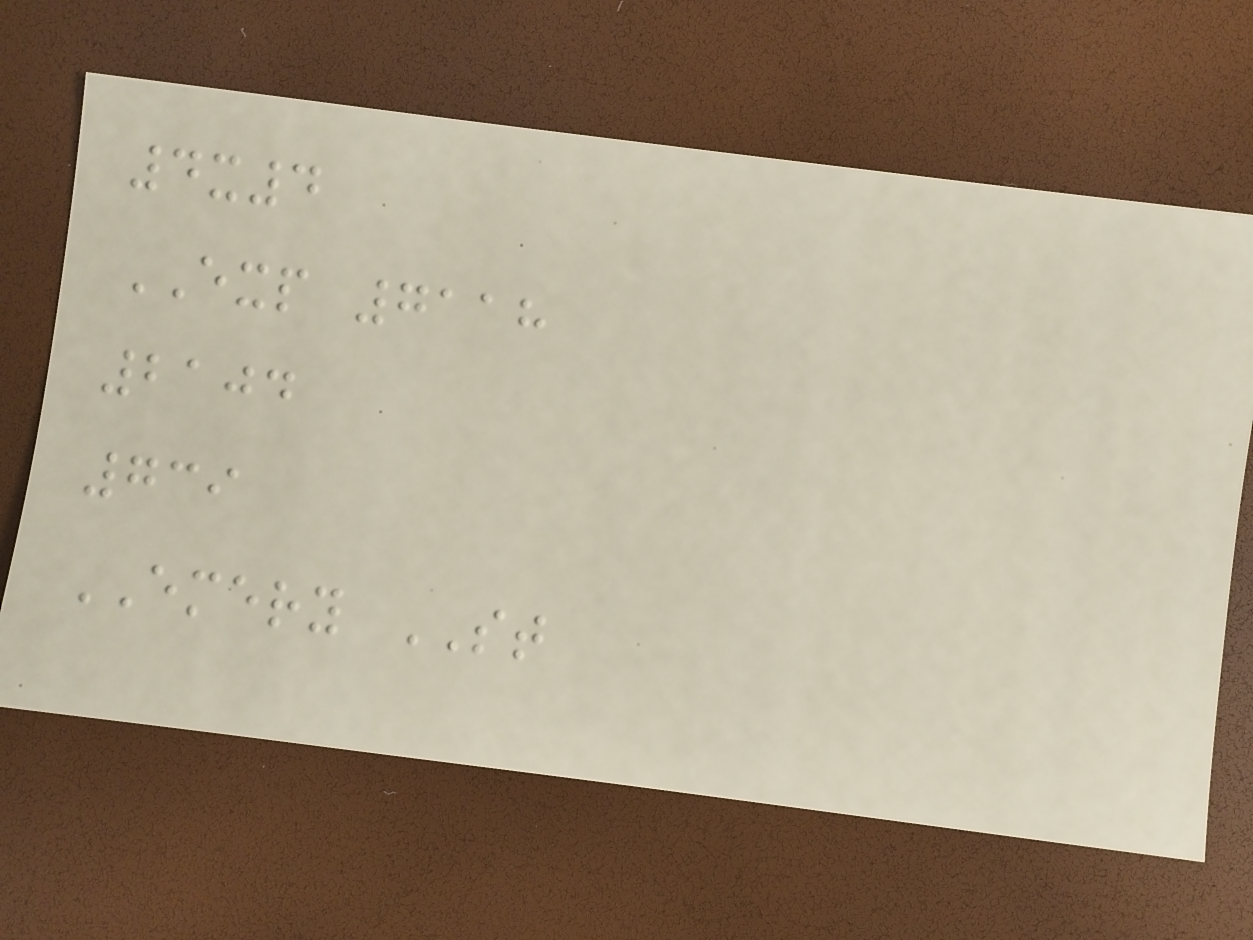4x4
EXP 7118
2104
739
EMERY ST
